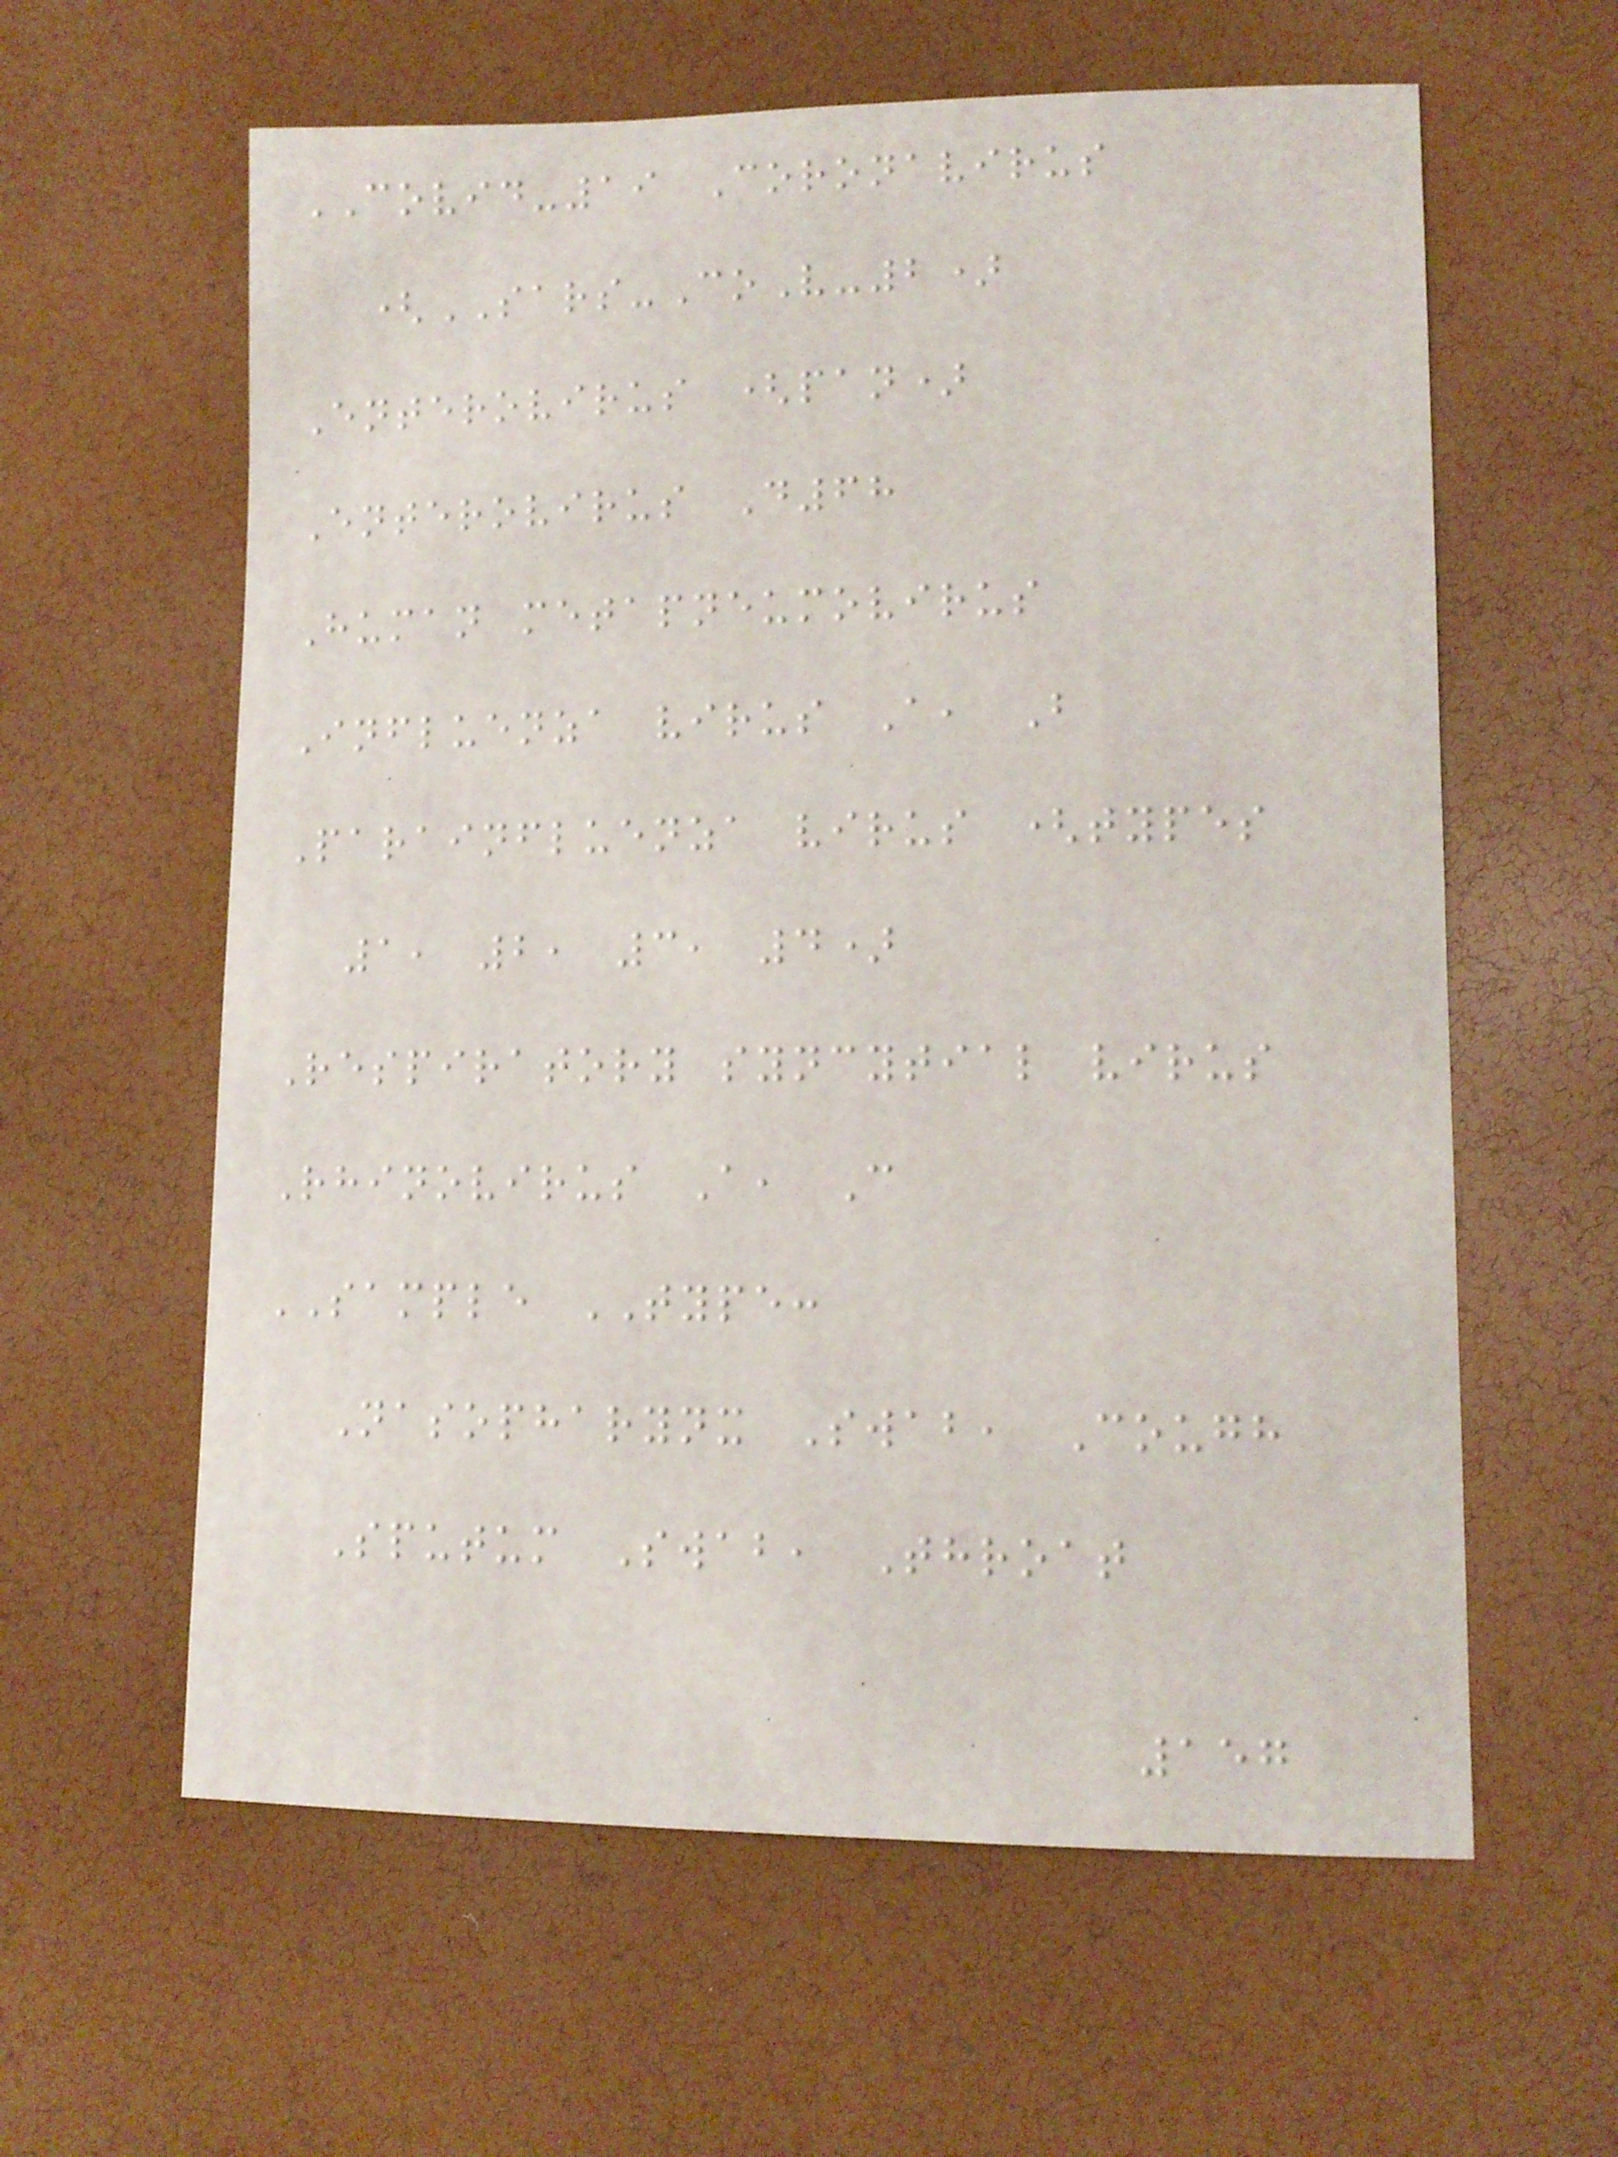COVID-19 Coronavirus
(SARS-CoV-2)
Enterovirus (pan)
Enterovirus D68
Human metapneumovirus
Influenza virus A, B
Parainfluenza virus (types
1, 2, 3, 4)
Respiratory syncytial virus
Rhinovirus A, C
SAMPLE TYPE:
Nasopharynx Swab, Cough
Sputum Swab, Throat
157
